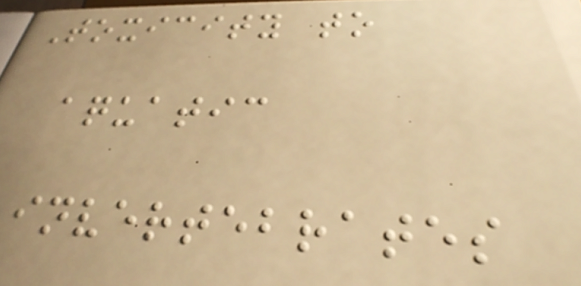Toxicity to
aquatic
invertebrates
